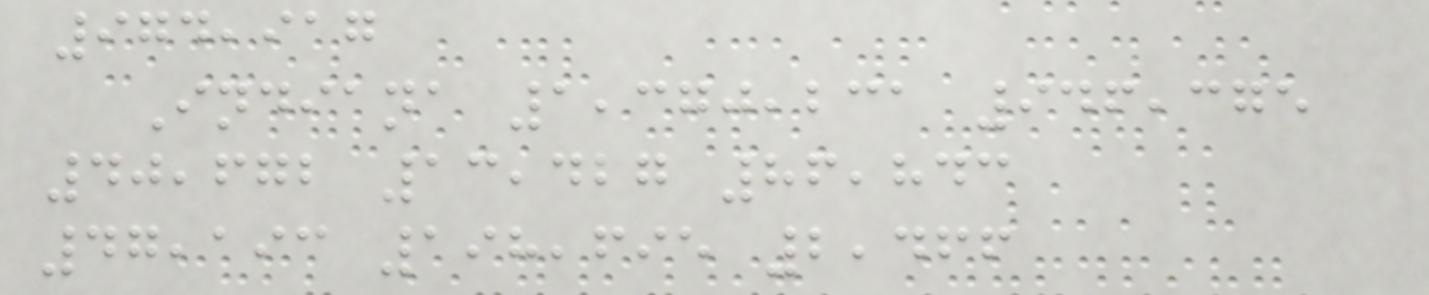974,917
Indiana 1,370,231 946,375
40,672 13,427 86,843
47,193 198,695 2,466
